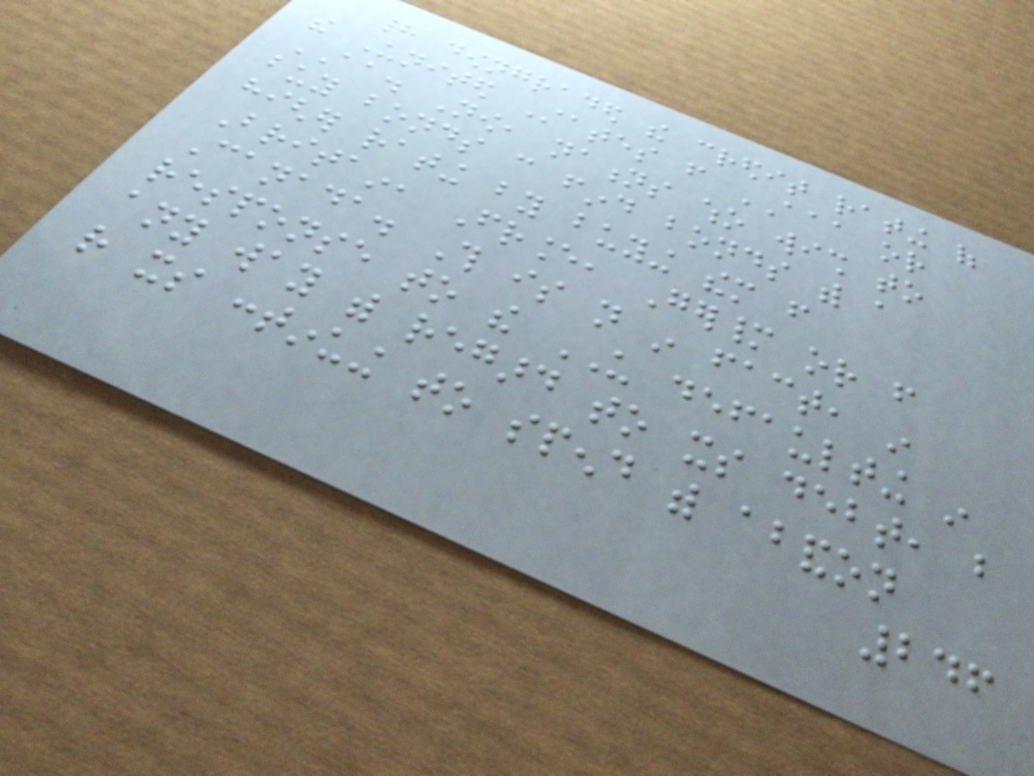had downgraded the credit rating of
the United States from AAA or
AA. Now, nations who wish to
buy bonds can find bonds with a
higher rating by buying them from
Britain, France, Germany or from
Canada. This is not in fact, in
response to the US defaulting in
any way with regard to its debt, but
rather its continuing to spend with abandon
246
